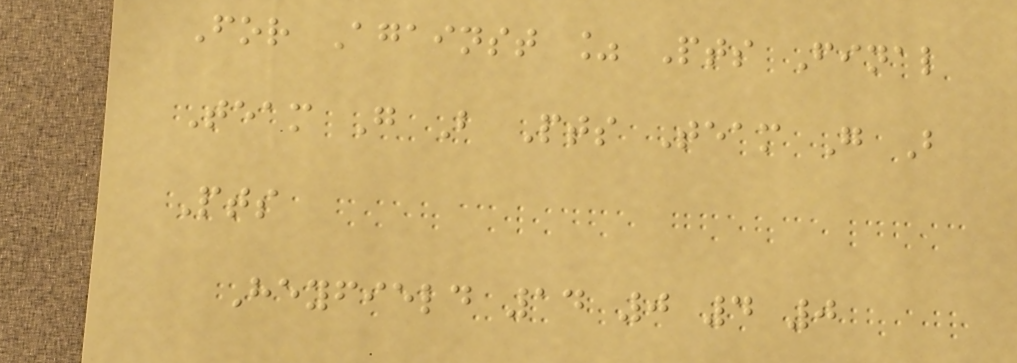For Against % Pts Final
Team G B Pts Team G B
Pts
Heyfield 14 0 4 0
